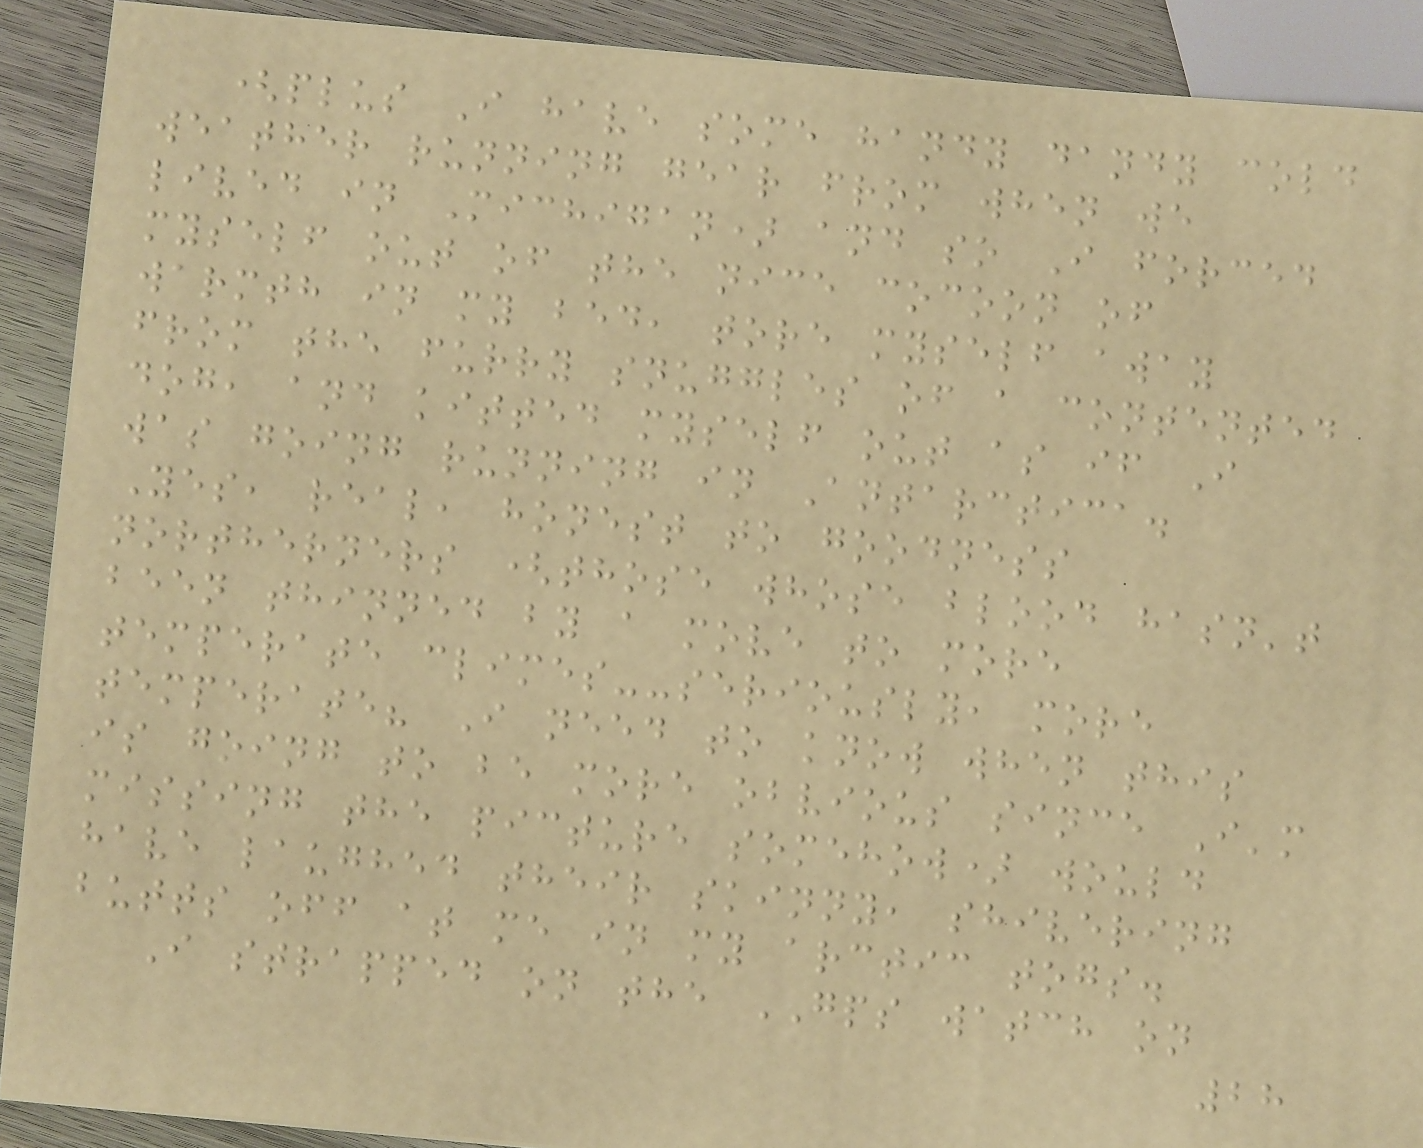(plus I have some handy dandy cold
weather running gear from when we
lived in Michigan) and so I forced
myself out of the nice cocoon of
warmth in my bed, tore myself away
from the furry snuggles of a contented
dog, and kitted myself out as if I
was going running in Antarctica.
Yes, real, honest to goodness
northerners (those whose blood hasn't
been thinned by a move to more
temperate climes--seriously, more
temperate? I need to know when this
is going to be more obvious since I'm
missing the picture somehow) would
have laughed their skinny, shivering
butts off at me in my arctic togs.
I strapped on the GPS watch on
28
